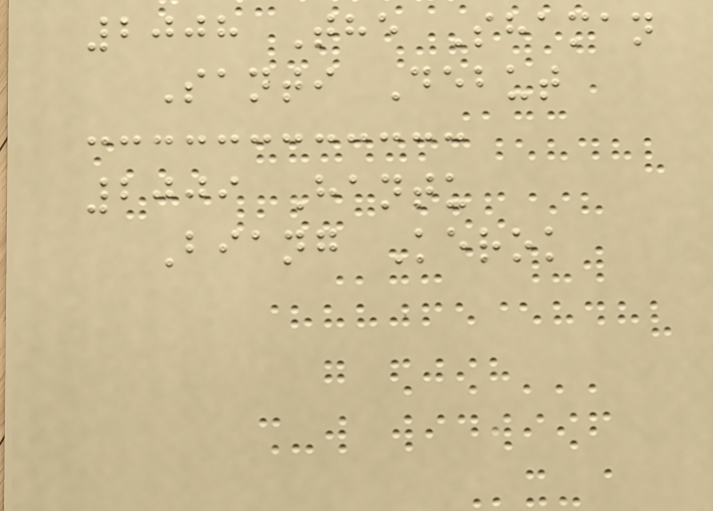2008 The Shaman
Santi Debut
2009 Hantu
Biang Kerok
